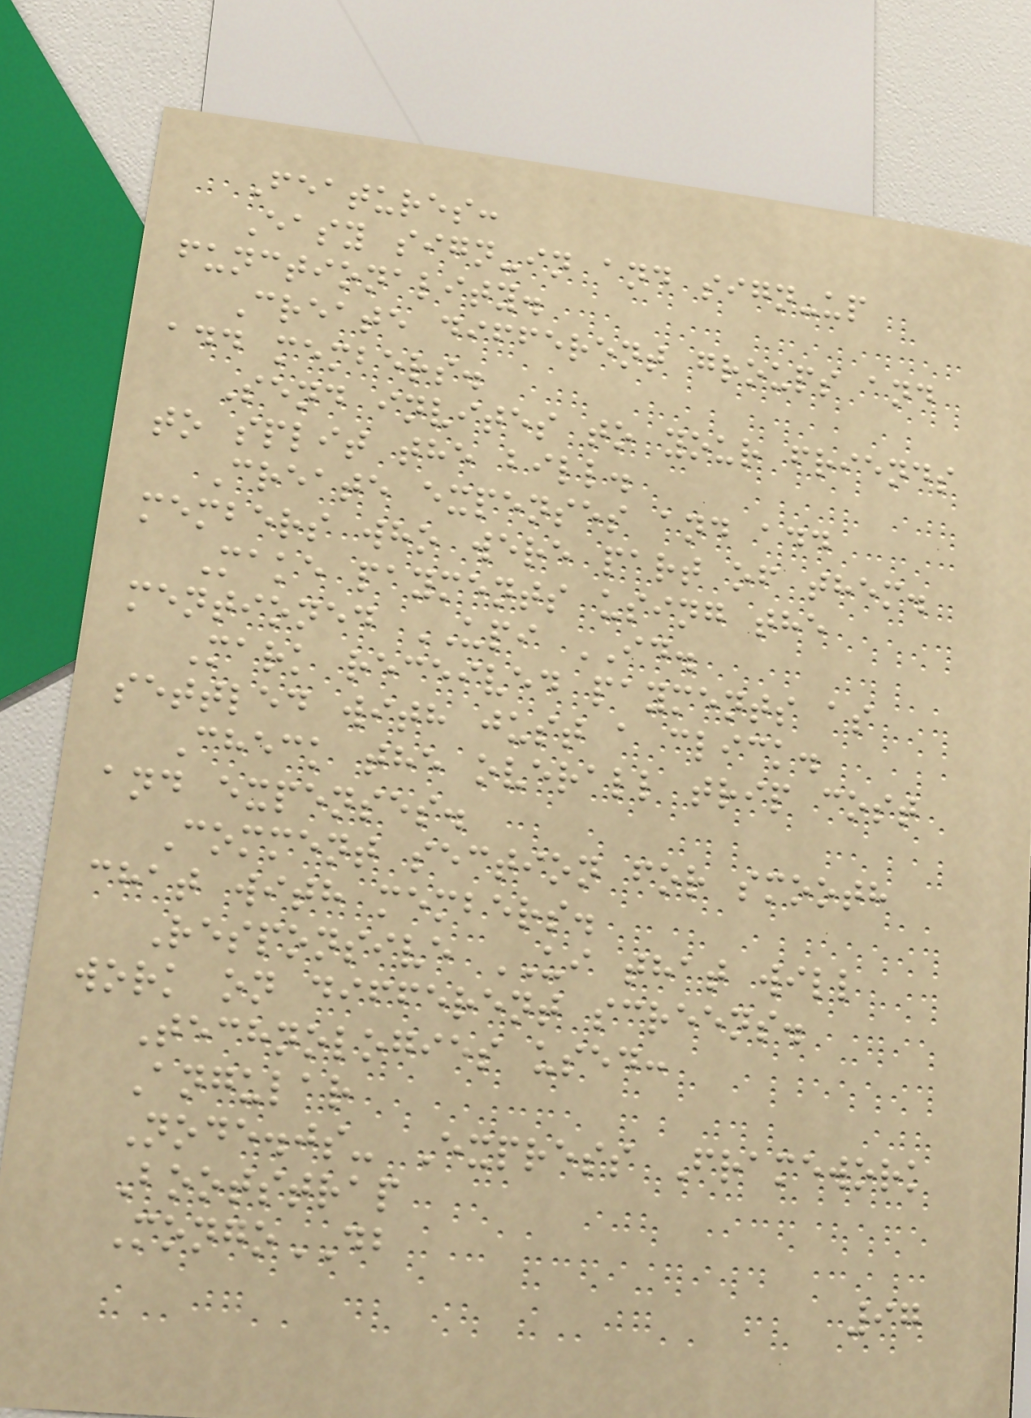Features:
Easy sign-in and sign-up
functionality.
Create different groups and
add members.
Send invites to your friends
to split the bill.
Create expenses and add
members who were part of them.
Make payments using the
mentioned UPI ID.
Mark received payments as
settled with just a click.
Check the overall trip cost
and expenses.
Comment section for smooth
chat with members.
Responsive UI that will
work on different screens.
Technologies used:
Angular
Node.js- Express Framework
Bootstrap
MongoDB
97
